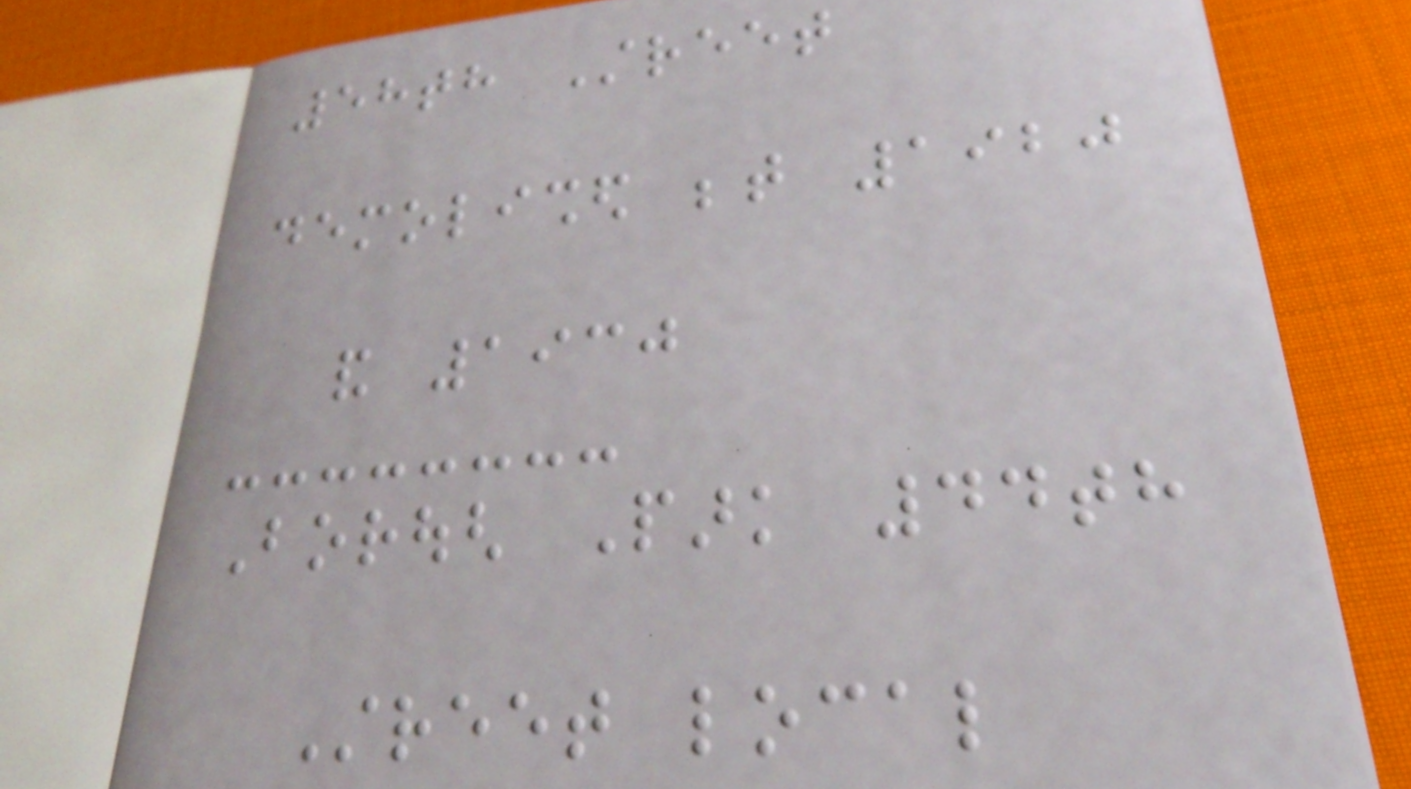58th Street
demolished between 1920
and 1930
Borough Park 44th
Street local
